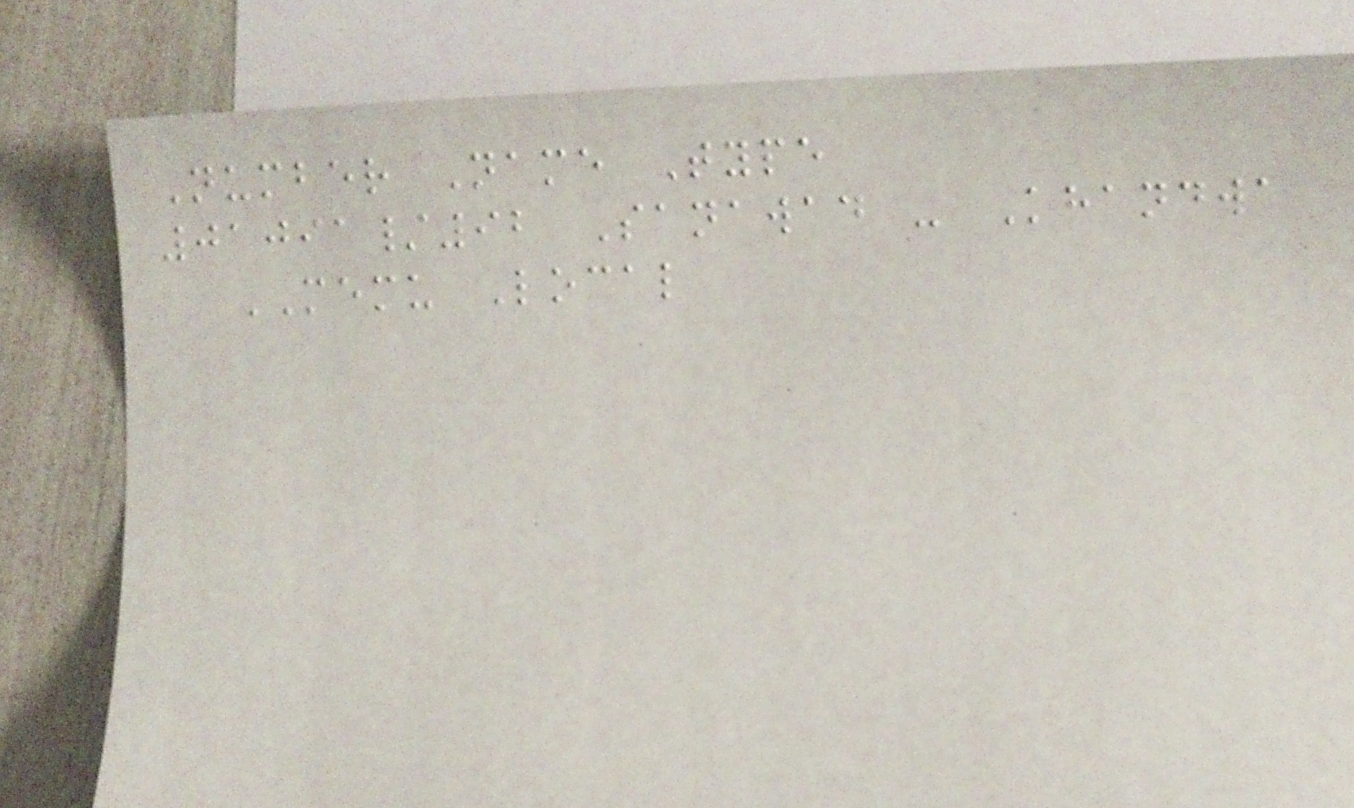Number Name Type
01091/92 Sanawad - Khandwa
MEMU Local
